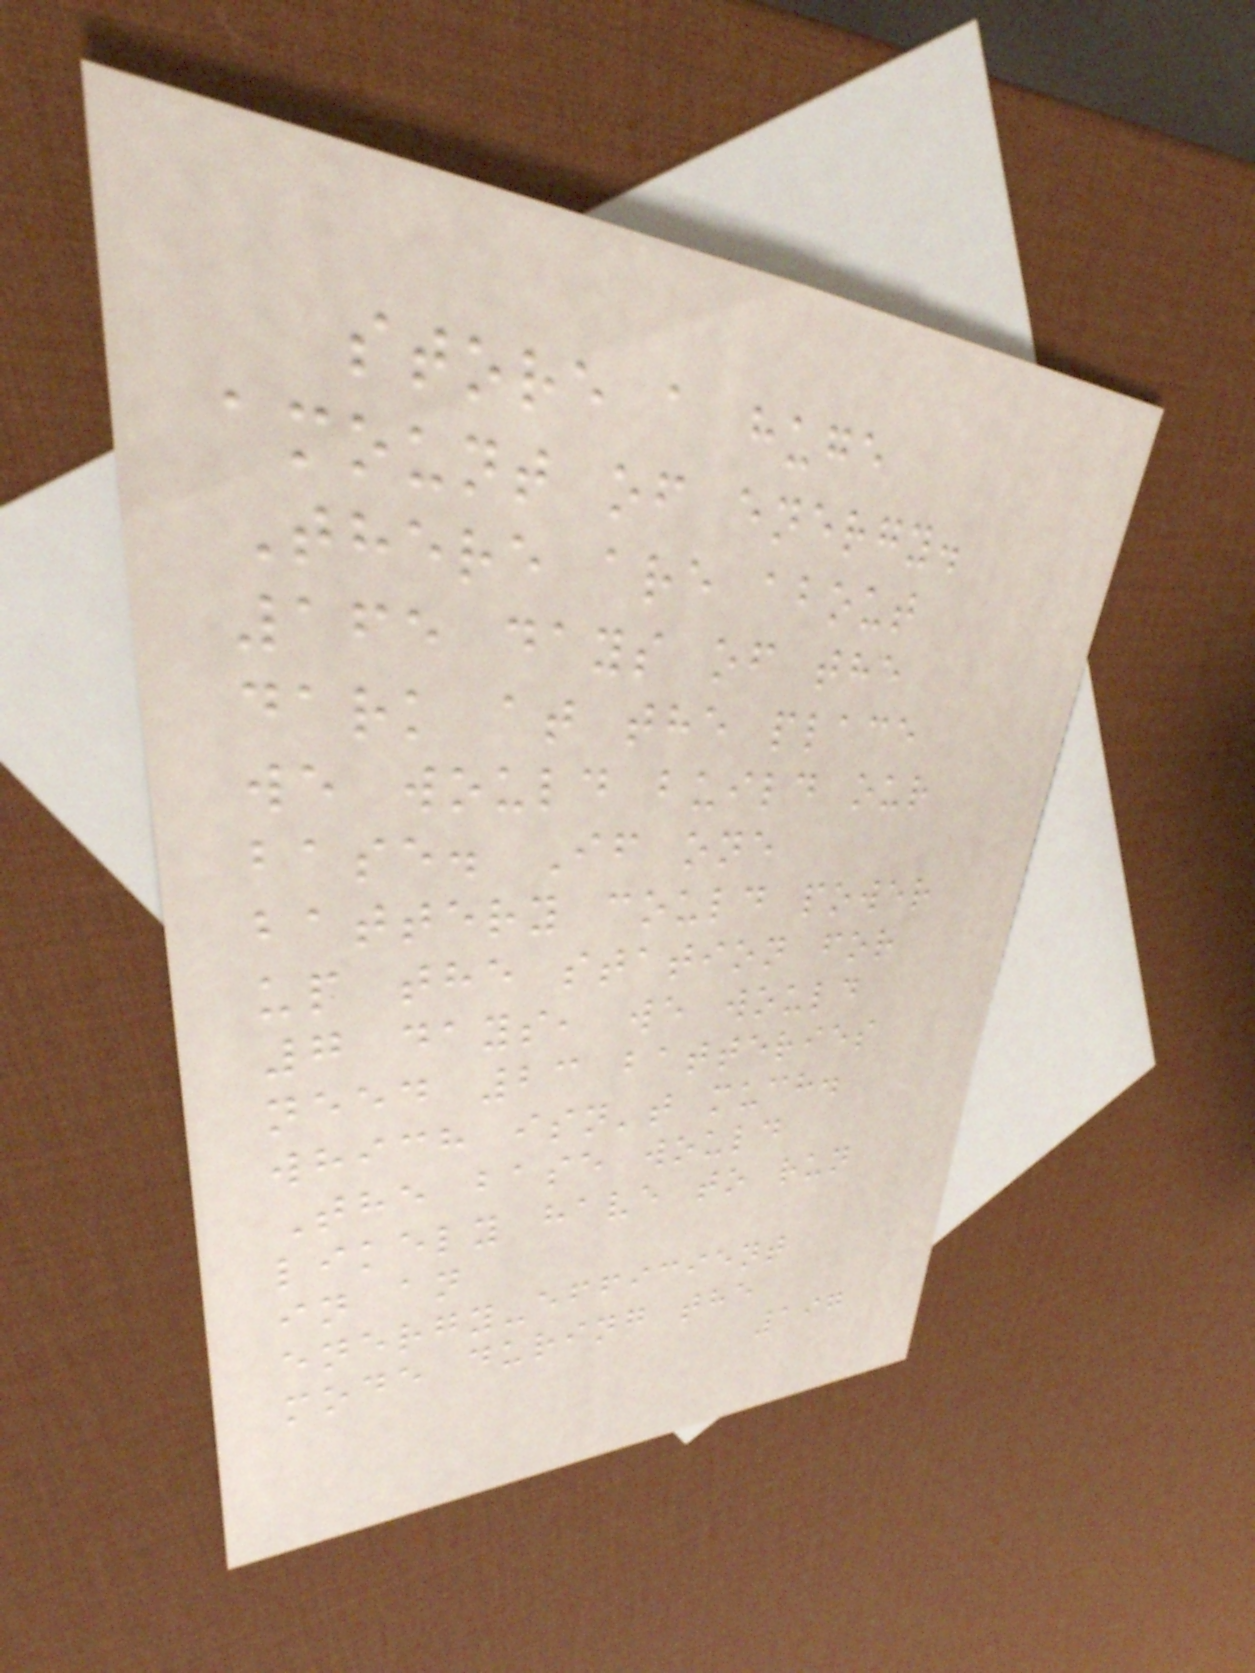store a huge
amount of energy.
There are about
165 days of the
dark at the place
we would build our
base. If one
battery could power
up the station for
7 days, we would
need 23 batteries
which isn't much.
The base would
likely have to run
in an
energy-efficient
mode during the
197
